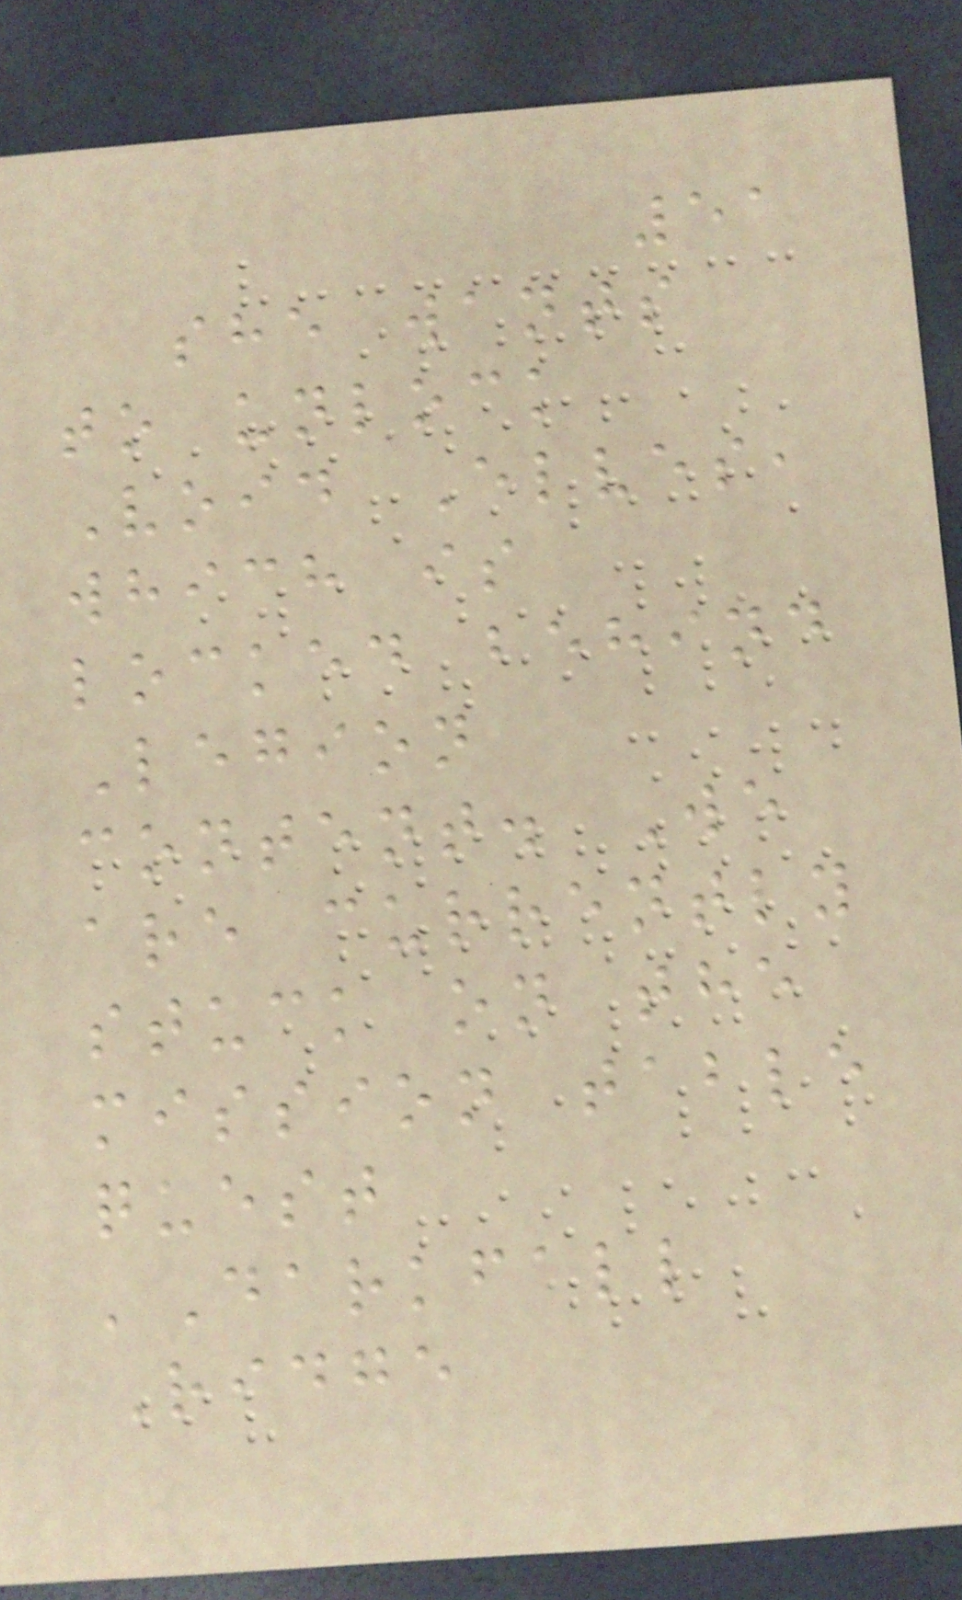51
she wants
to unlock
Void Elves,
which is
locked behind
Legion
content. We
are currently
stuck on the
mission table
quest
'Darkfall
Ridge
